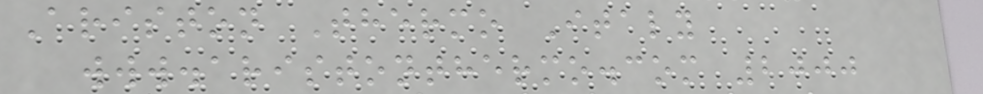Ariston Thermo Italy
www.aristonthermo.com 2000
